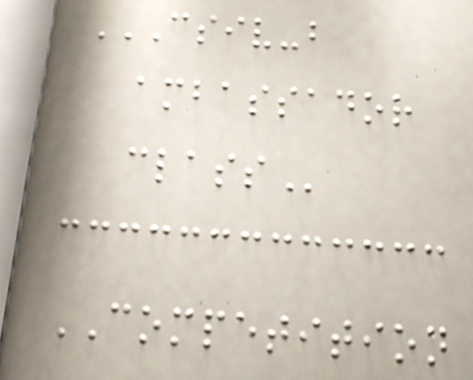CSIV-B
AMBASSADOR
CLASS
COMPETITION
